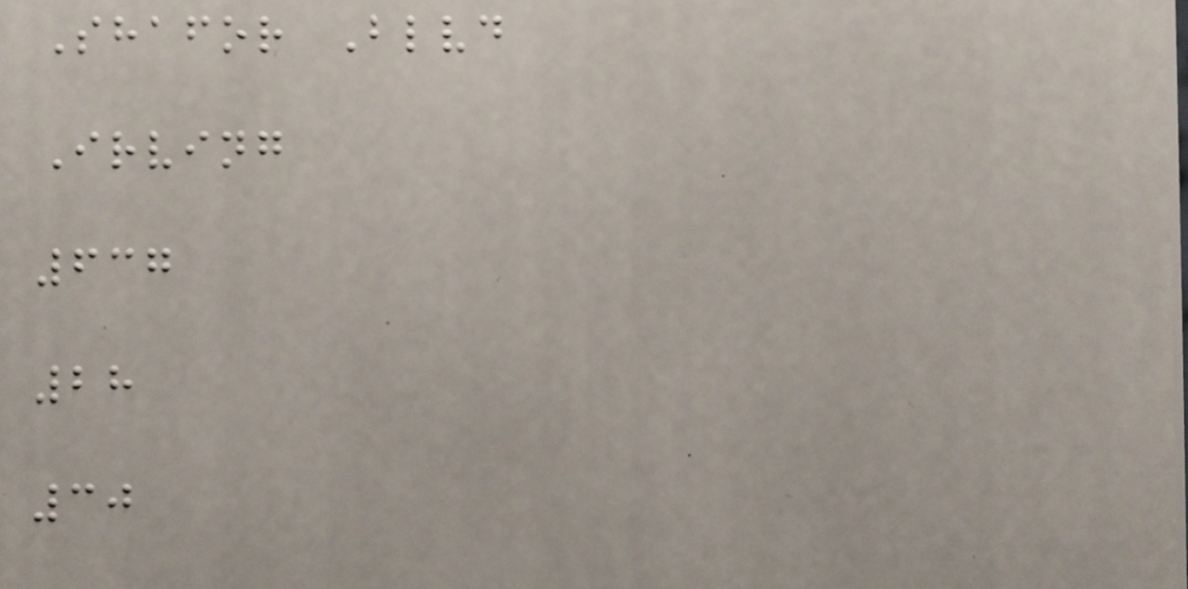Shafor Blvd
Irving
637
28
30
